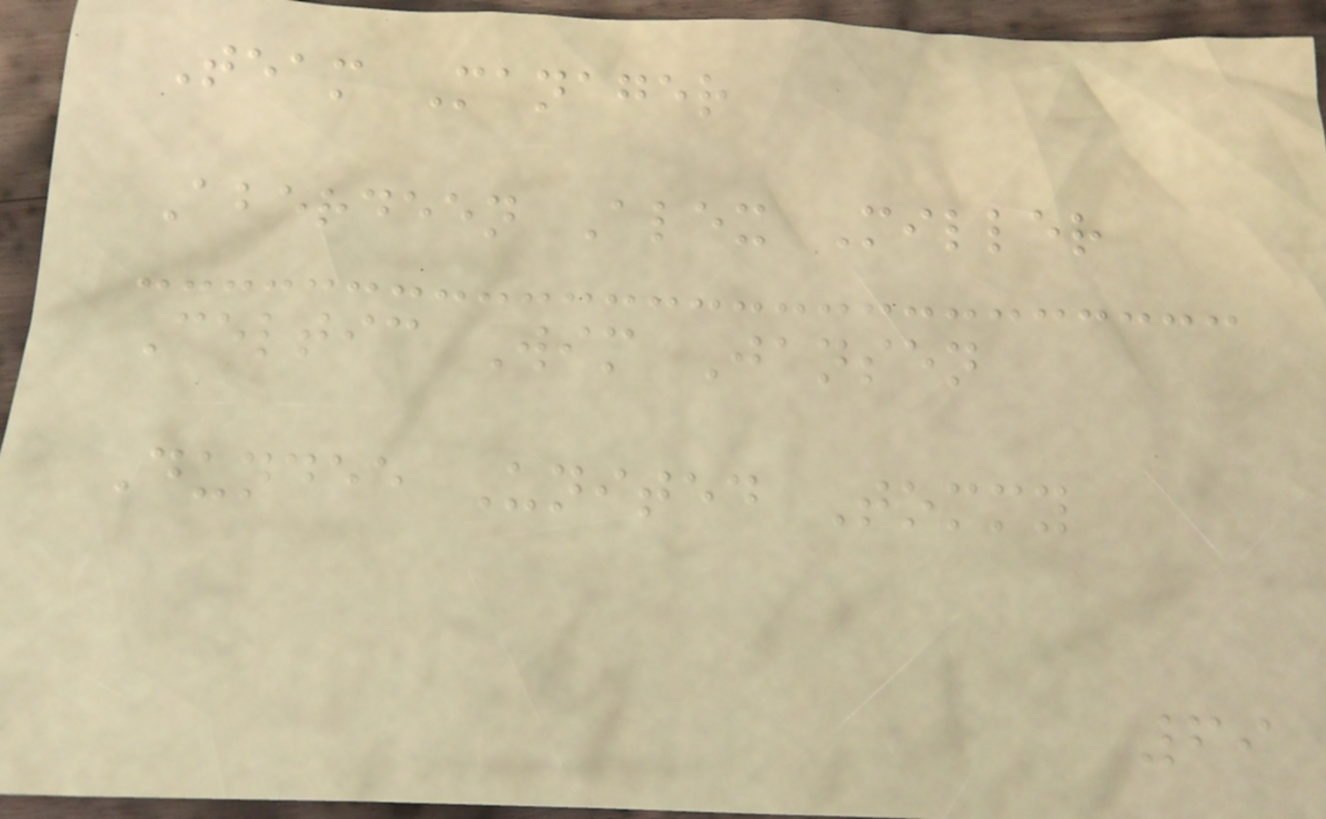Team Manager
Aberdeen Alex Miller
Celtic Wim Jansen
Dundee United Tommy
69
